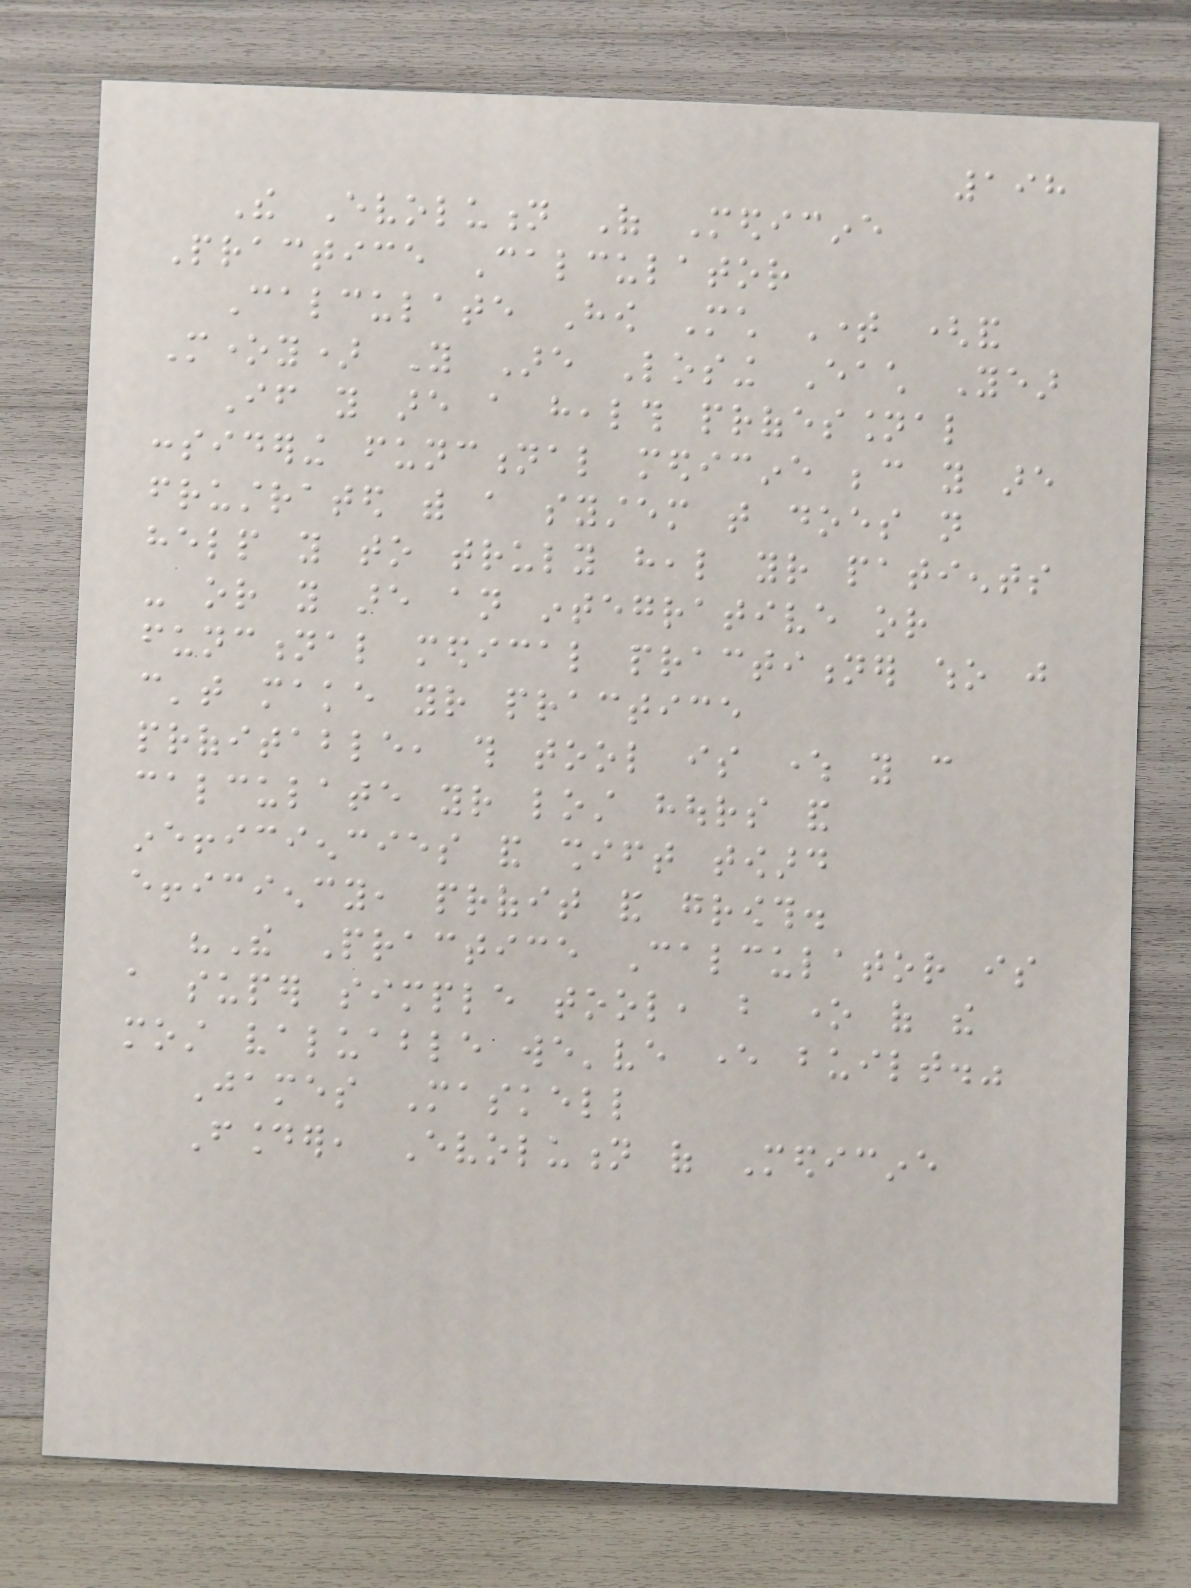198
The Evolution Of Medicine
Practice Calculator
Calculate How Much Time (and
Money) You Are Losing Each Year
If you are a health professional
considering functional medicine because you are
frustrated with a system that does not
help you to truly heal your patients
- or you are an integrative or
functional medical practitioner who just
can't make your practice
profitable, this tool is where you can
calculate your lost hours and
inefficiencies and shift toward
efficiency, profit and growth.
"The Practice Calculator is
a super simple tool, but one of the
most valuable we've ever built."
James Maskell
Founder, Evolution of Medicine
